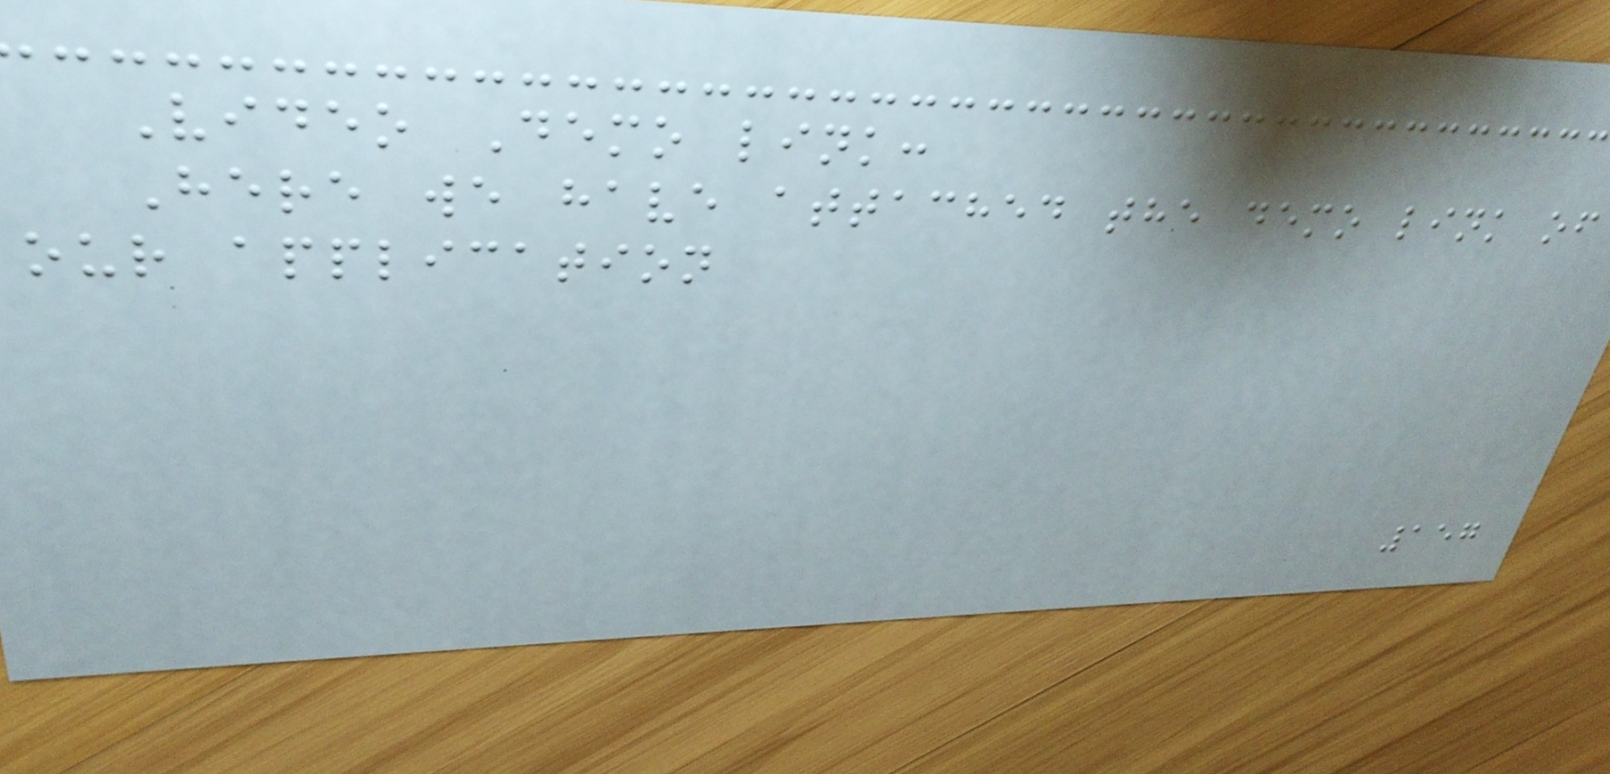Video Demo link:
Here we have attached the demo link of
our application
157
